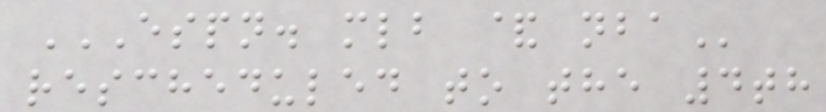ESPN. MLB & NBA
rescheduled to the 4th
